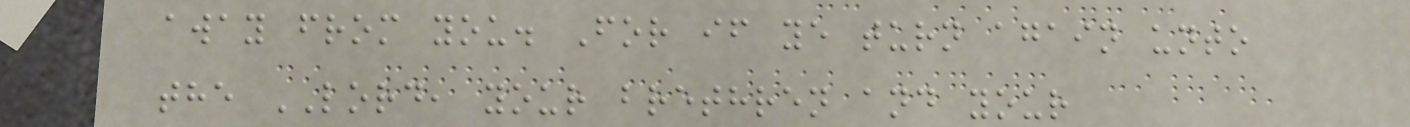away from you. For if ye turn again unto
the LORD, your brethren and your
